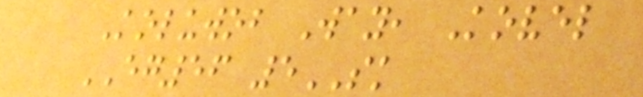Koluwob Way, Kovel
EG56 5SK
